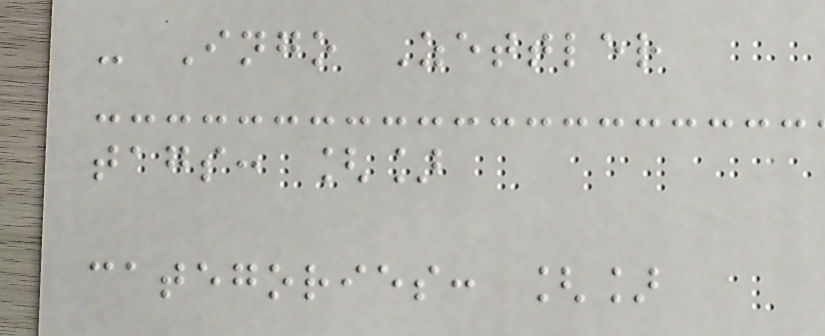- Ingo Zettler
tags: []
categories: []
